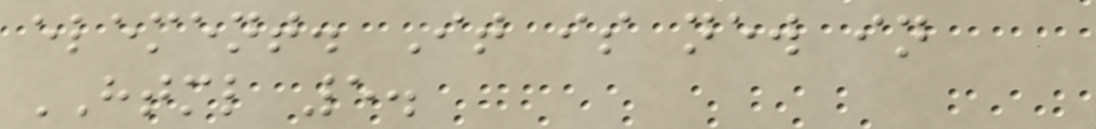element. It is new in
HTML 5.
